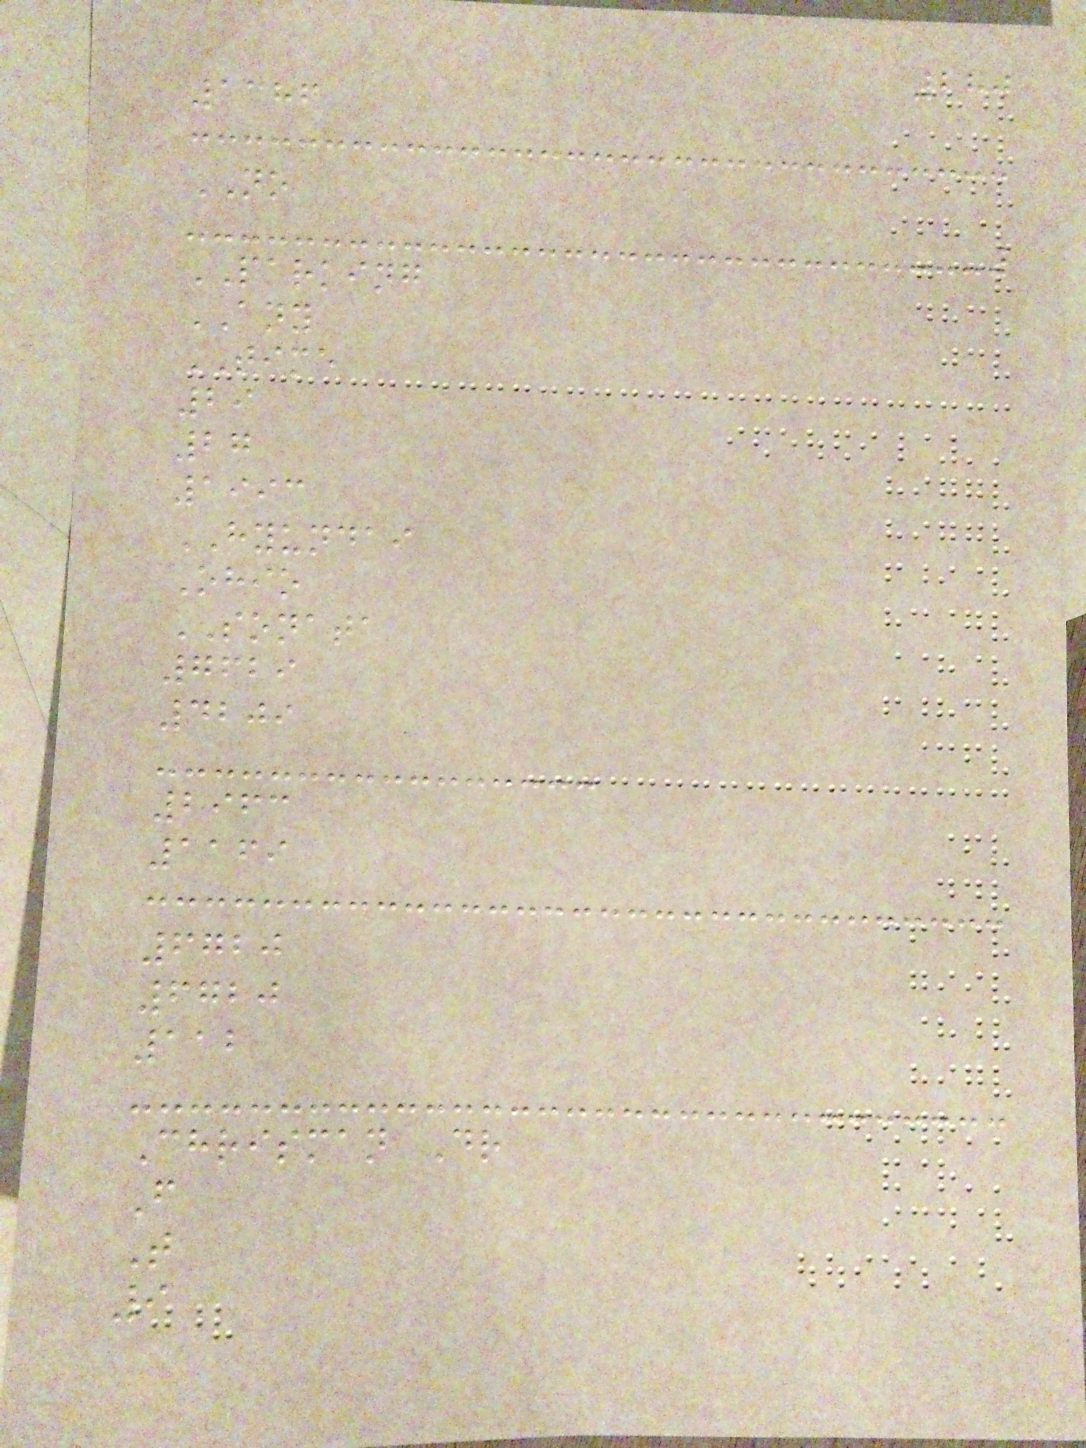280
1386
NO
PARKING
ANY
TIME
29
27
1993
HYUNDAI
Ohio
SONATA
7629
4209
2963
1169
6720
6720
112
Chrisman Dr
F
T
9
